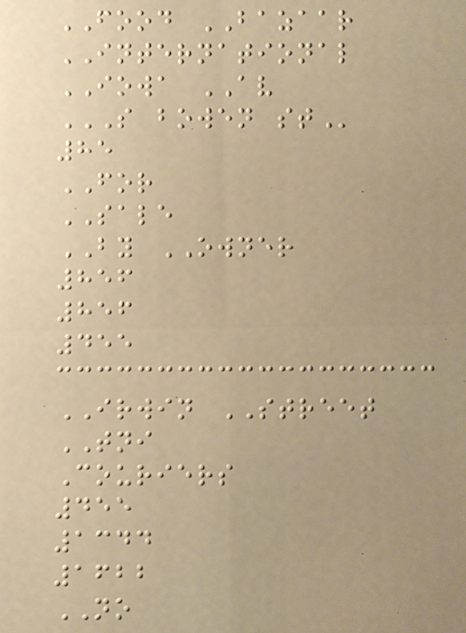FOOD BAZAAR
INTERNATIONAL
IOWA AV
S BOWEN ST
85
FOR
SALE
BY OWNER
856
856
455
IRWIN STREET
TNI
Couriers
455
1344
1622
NO
